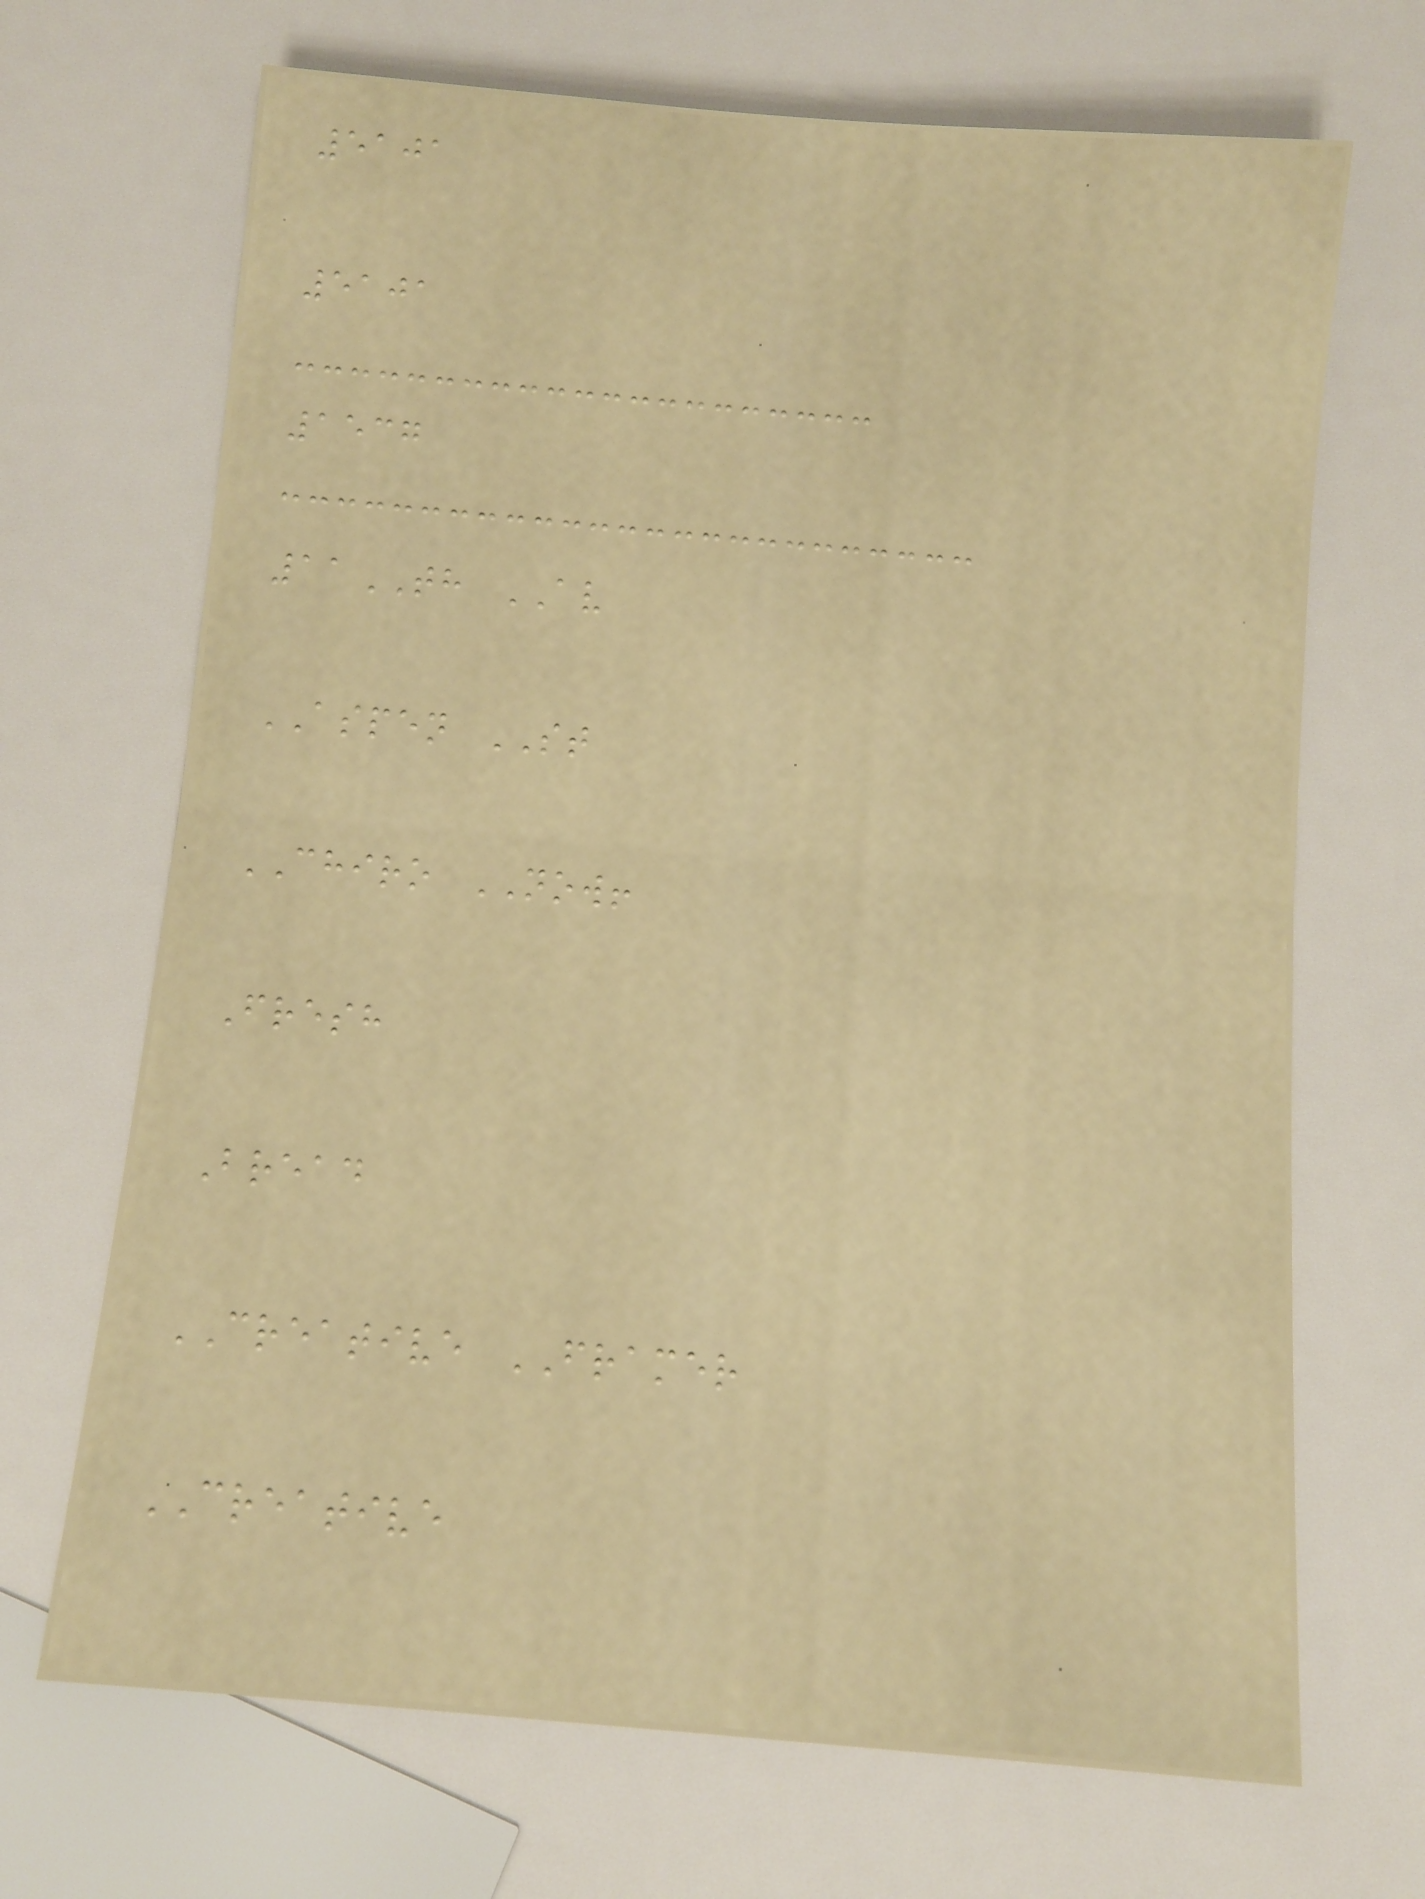5101
5101
1537
11TH AV
ASPEN ST
CHIRO NOW!
Fresh
Bread
CREATIVE FRAMER
CREATIVE
